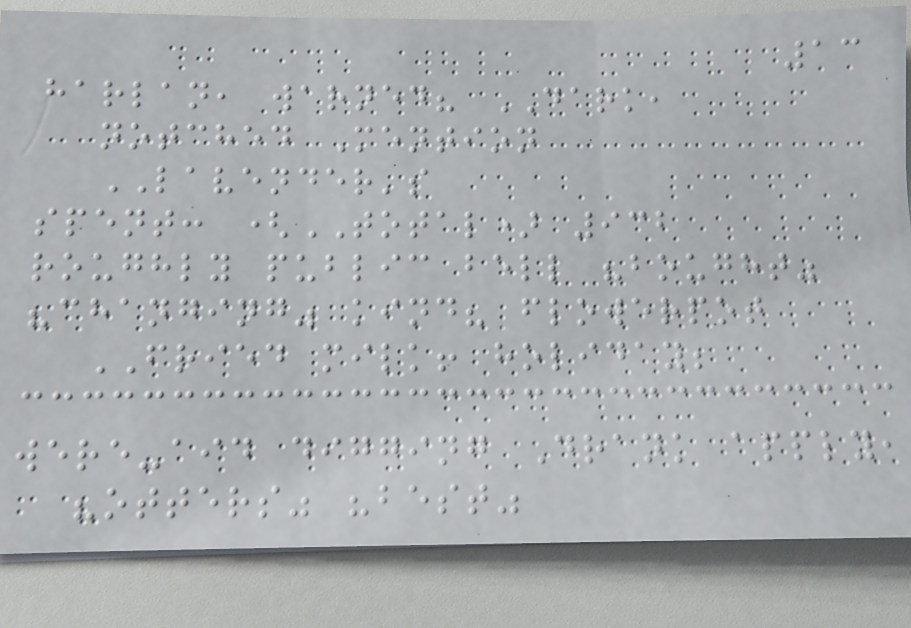13
harlan, warned? DARK,
notched Mention
LAVENDER's
spent: (TOTAL) 932
roughly public bell "bought"
"changing" kind? flowerpot
FRIED milk! holiday;
were-aid digging Drank apply,
"otters" "best"
